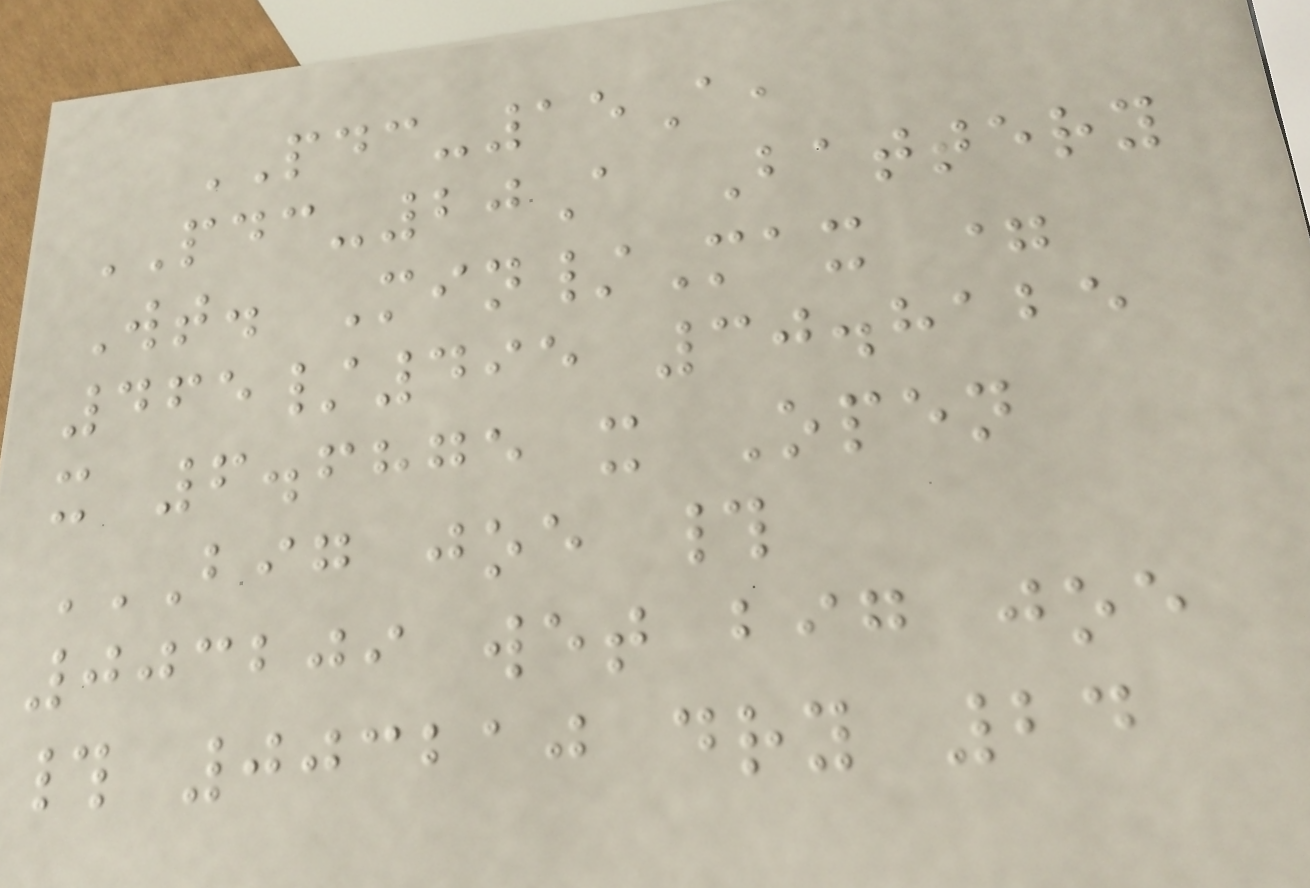PDC-15A,
PDC-20A Battery
Wt. Min/Max =
465/495 30.8125
x 6.6875 x Open
BIG JOE #
003209 WET BIG JOE
# 003210 DRY 24
